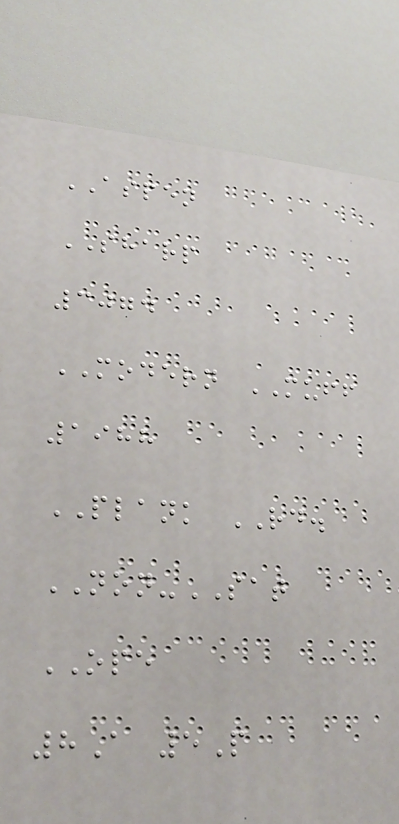ASPEN
SHARP
3074
MODERN MUFF
1988
PLANK RD.
NON-SAT
OPE
8A 5P
